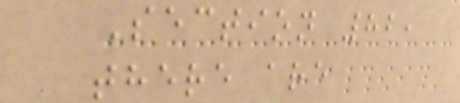Section 82,
there are
